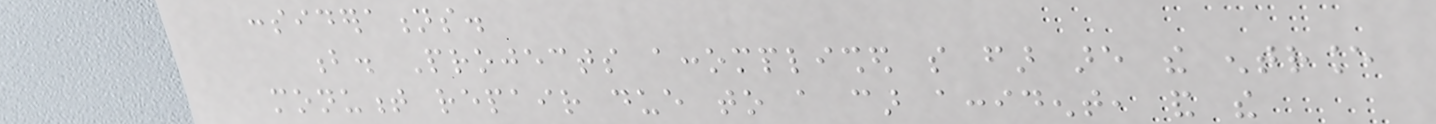considerations.
b. Projects accomplished so far are the entrance
monument repair due to a car accident, and the
